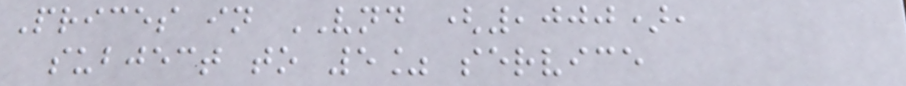Prices in VND (,000),
subject to 5% service
